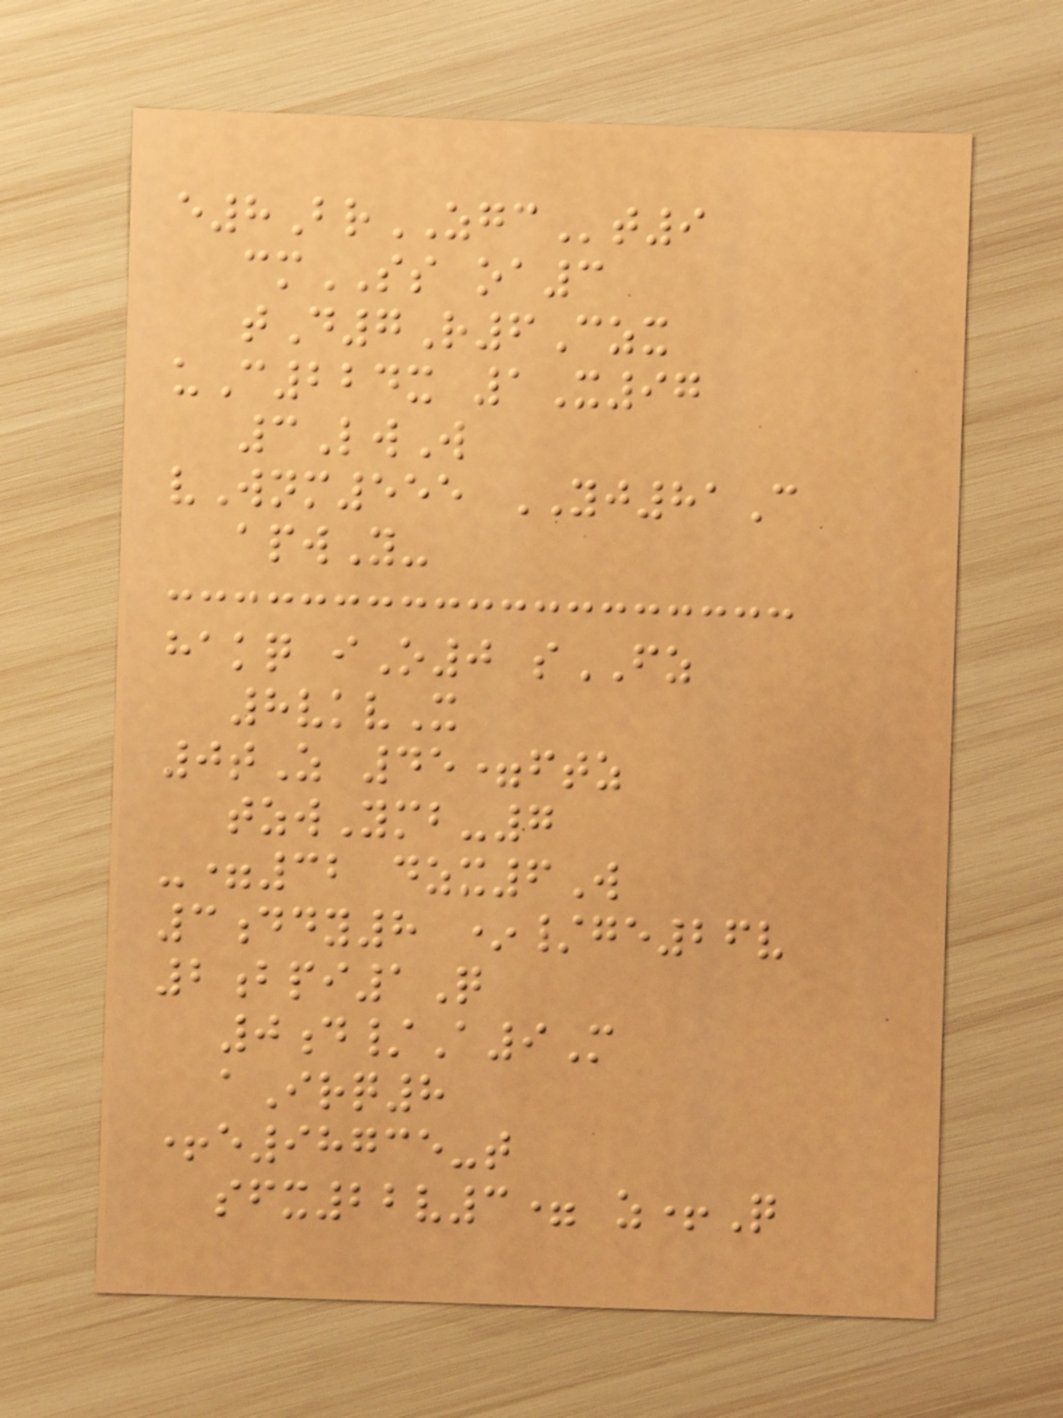e8BrZGCt9
cmSS oa3
tD7R6Czx
uC224x 1X97
3LwW
vWnm555 YJ81C
apwY-
hakq iO0 sFZ
8vkvX
0tZ 45=ftz
tzwYmb-7
-=32 dzx6W
3ddy8 */ge26v
2bpi1Q
0d/A9M
aIrq8
+e98735-t
sfx22v3= z+Q
